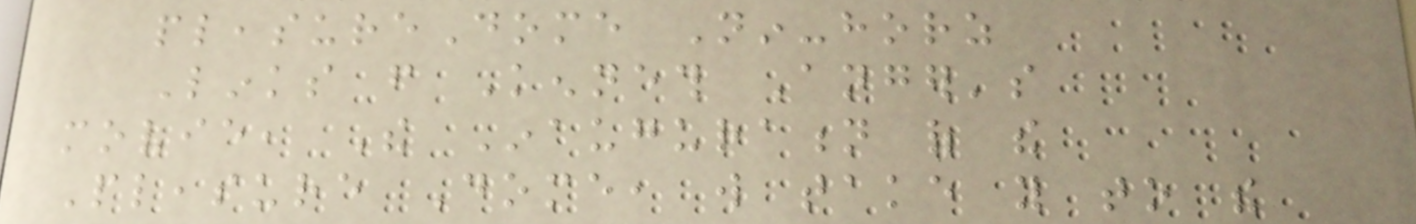pleasureDome Nin-horz
Links from Kenneth Anger's
movie, The Inauguration of the
Pleasure Dome, will take you to the
